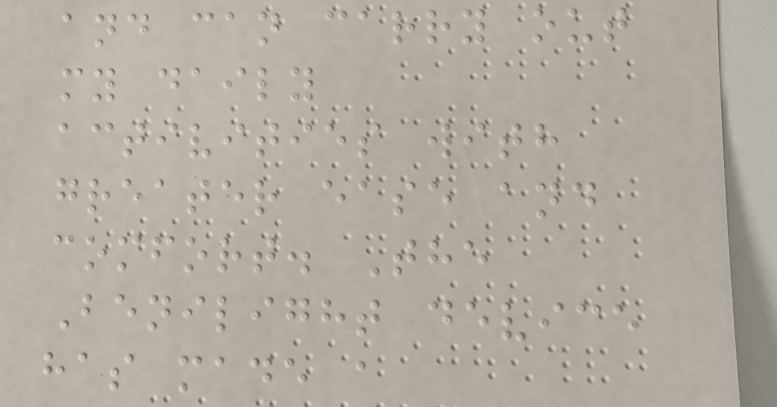and can carry out
my daily
activities with
greater ease and
comfort. The
Benilight device
has made a
